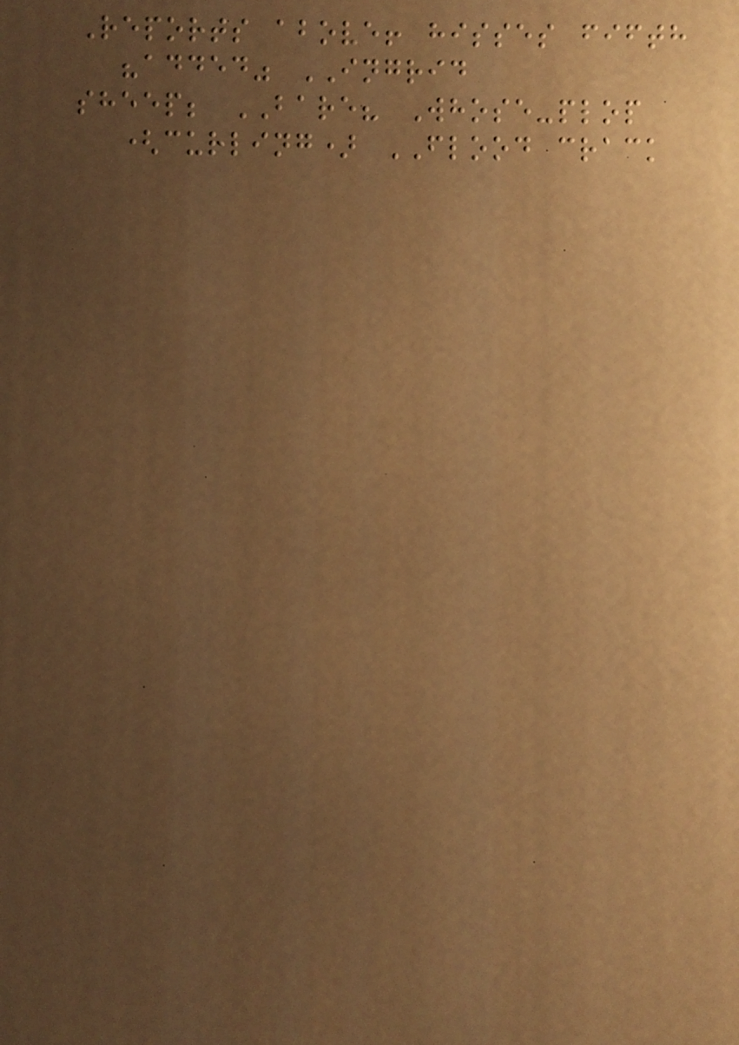Reports above! hisses fifth
"added" INGRID
sheep; BARE? Whose-plop
(curling) FLOOD crack
